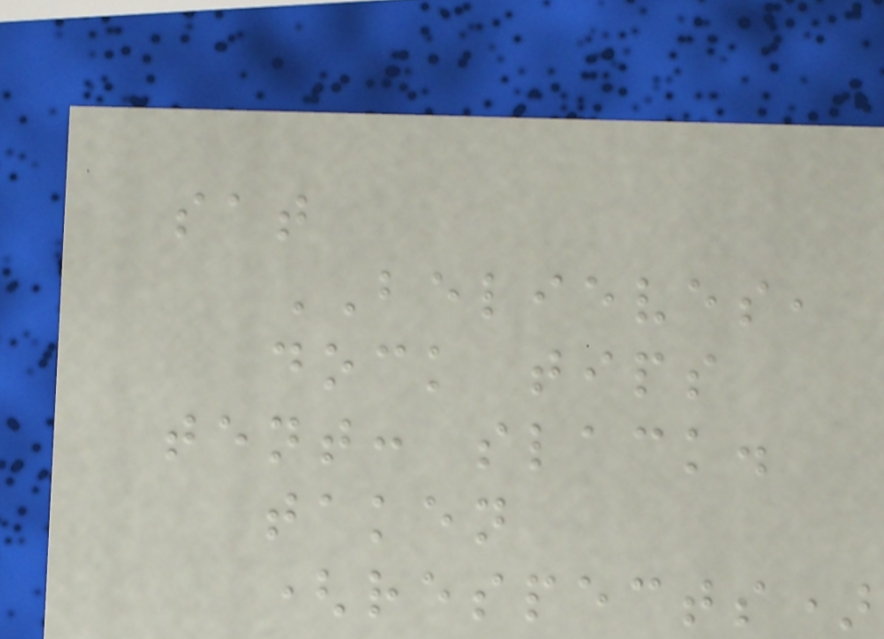sat
BELIEVES,
dock tips
tent: slack.
taken
(respects)
